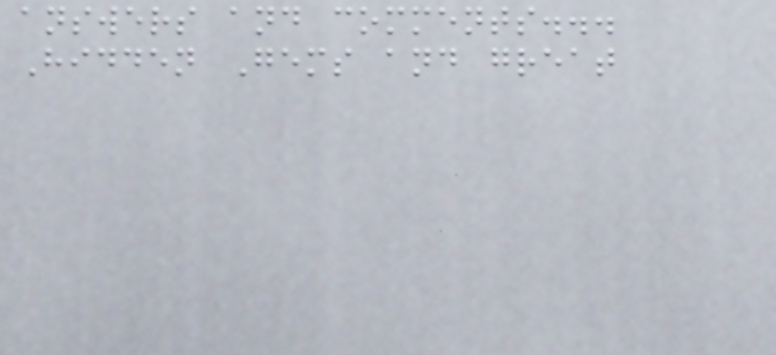answers and comments...
Hidden Gems and great
